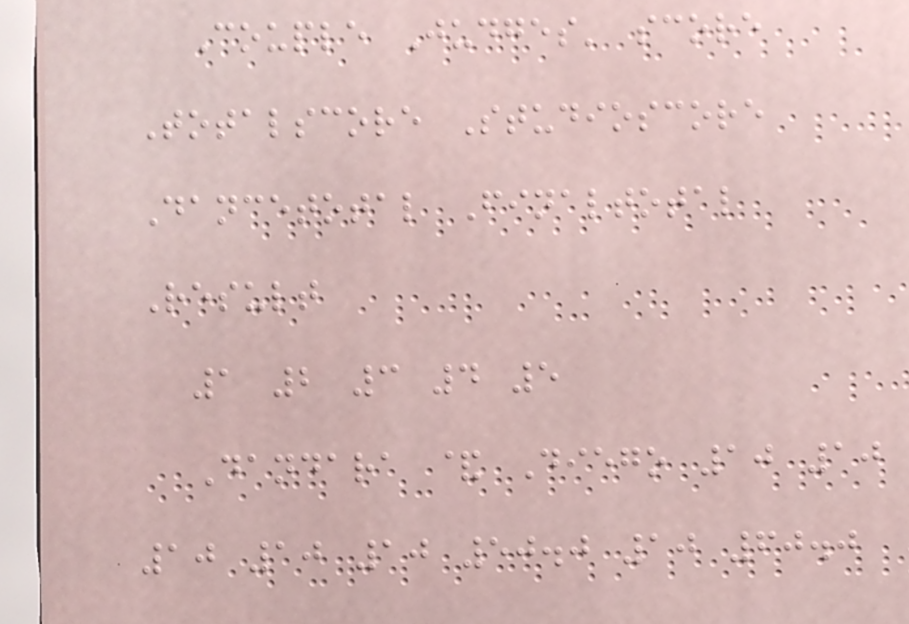Couple Judges' score
Totalscore Studioscore
Dancetotal Finaltotal
Result
1 2 3 4 5
Dandara & Diego 10 10
10 10 10 50.0 10 60.0
